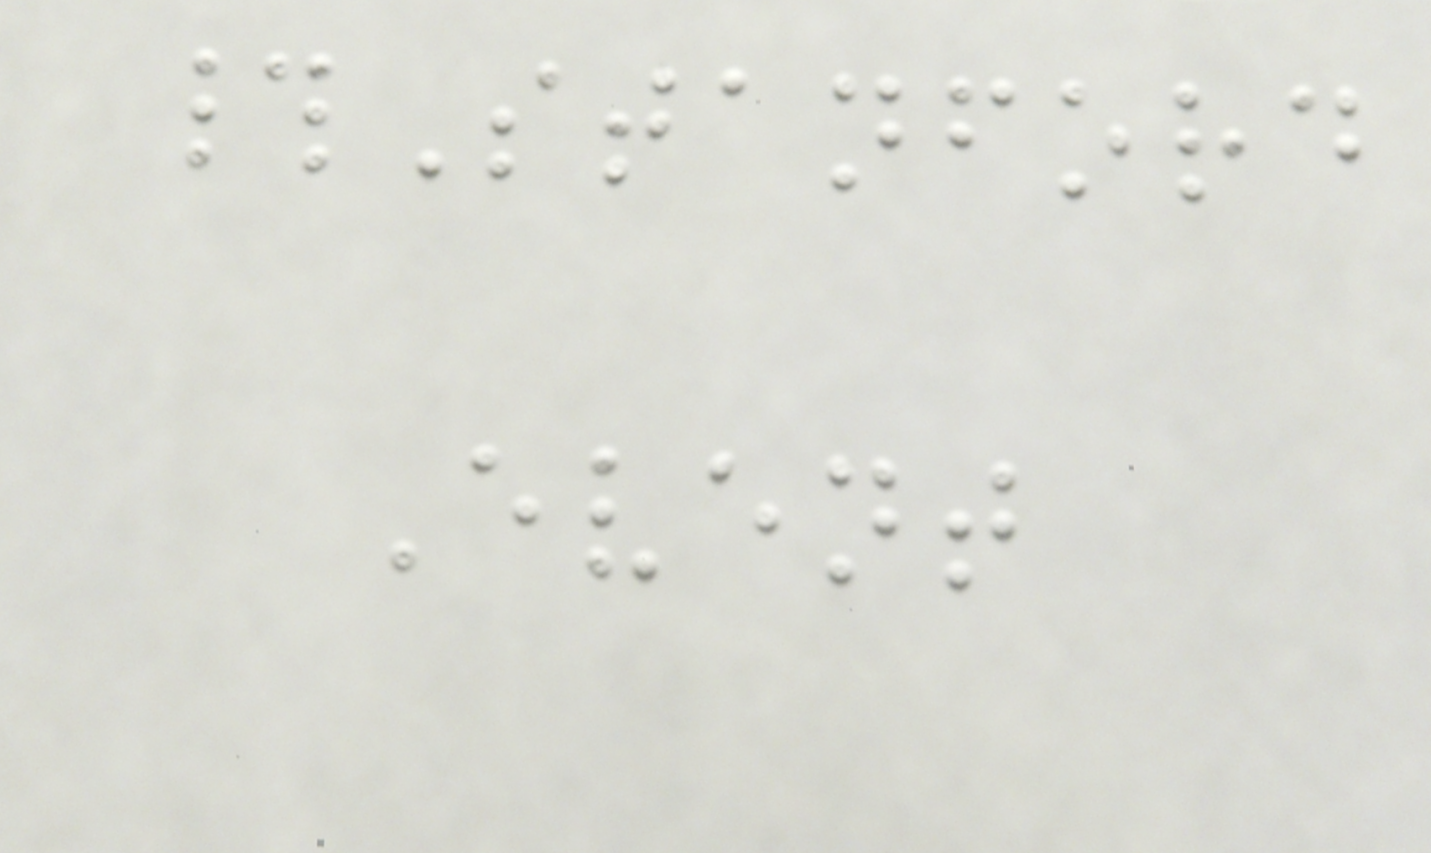#Stanford
Event
